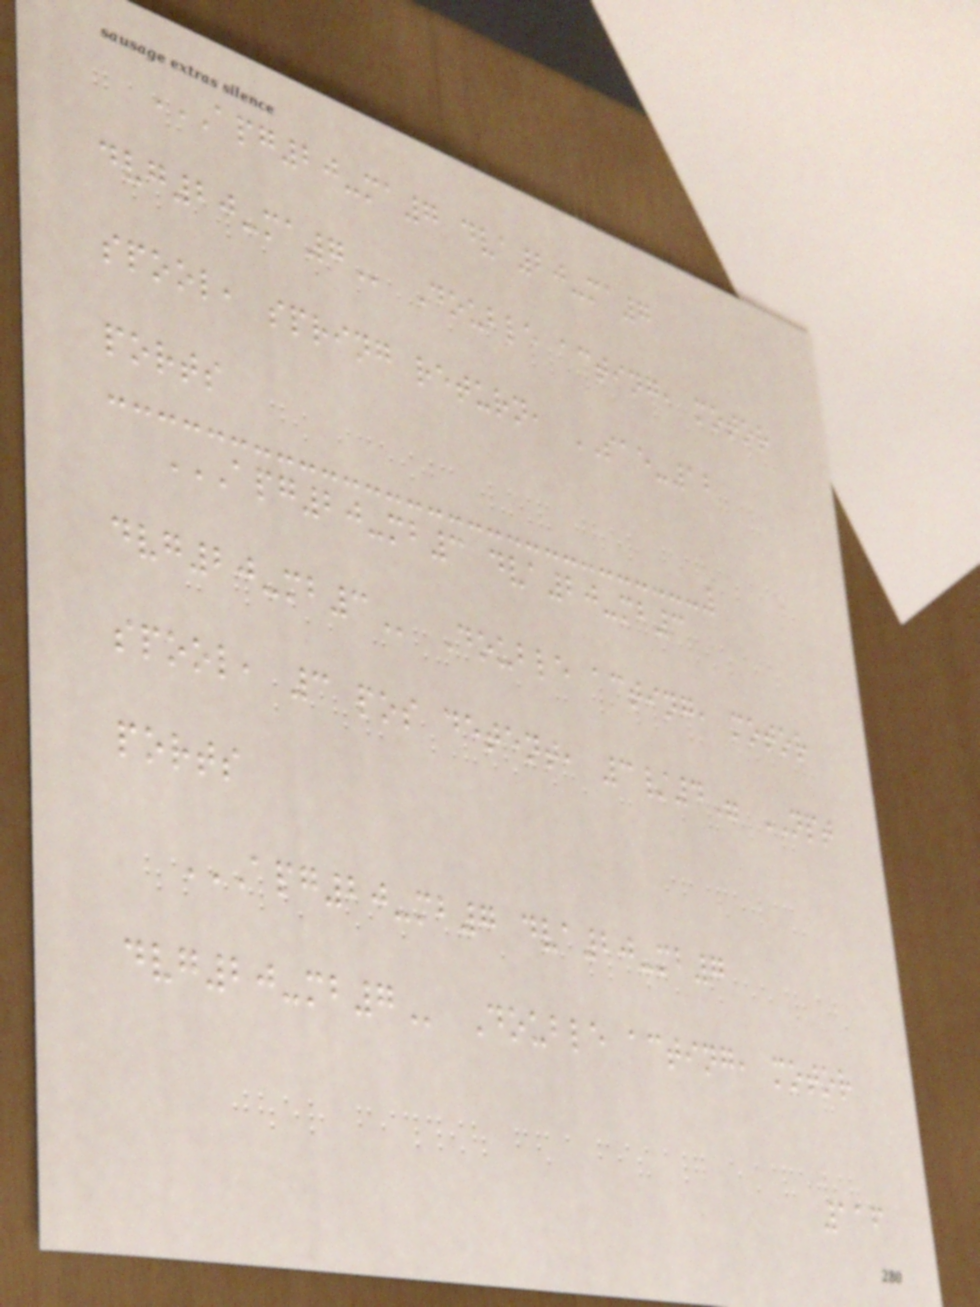APG20-MA7 DVA20-MA7
DVG20-MA7 Double acting, motor
spool, spring return, SAE-12
ports
APG20-MB3 DVA20-MB3
DVG20-MB3 Double acting, motor
spool, 3 pos detent, 3/4" NPT
ports
APG20-MB7 DVA20-MB7
DVG20-MB7 Double acting, motor
116
